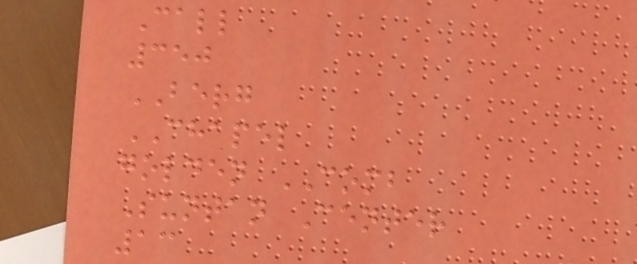Call
350
BERG
CHAPEL
golden COMB
Suntan Center
13
